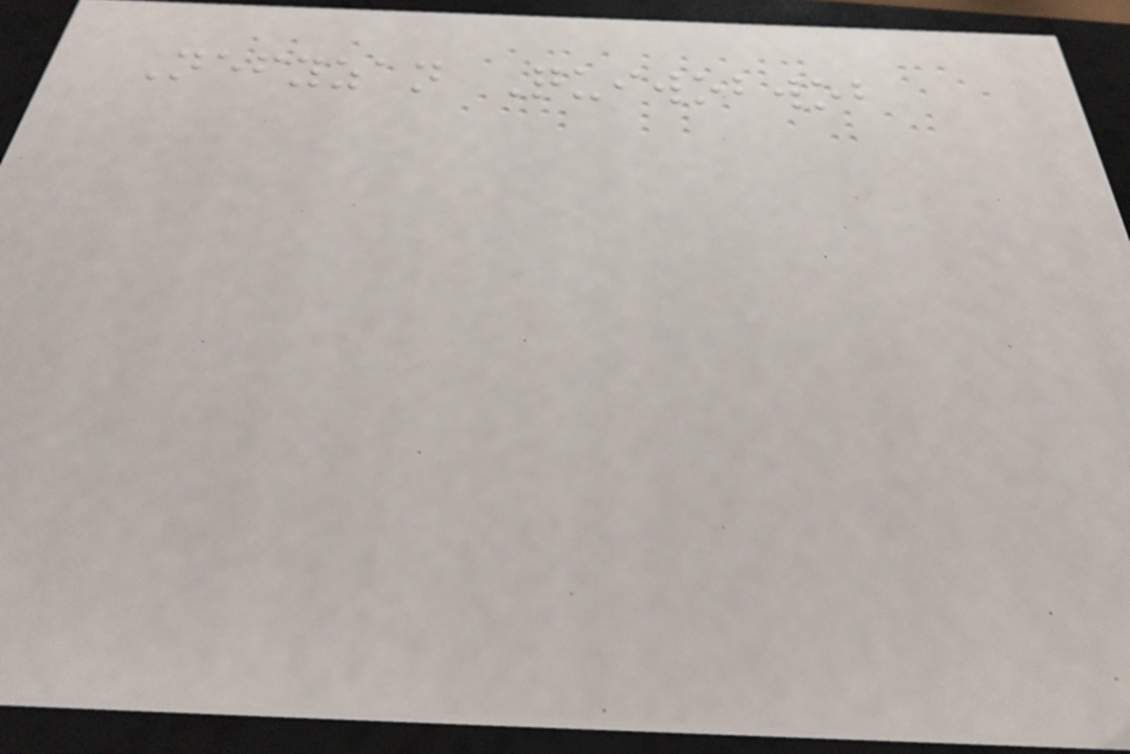Nefyzan Quiwobwob
